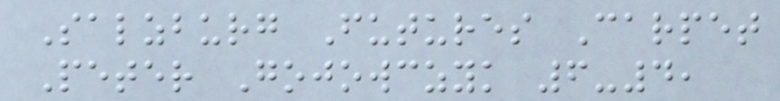Salzburg Futures Carpet
Peter Gojowczyk 6-4,
